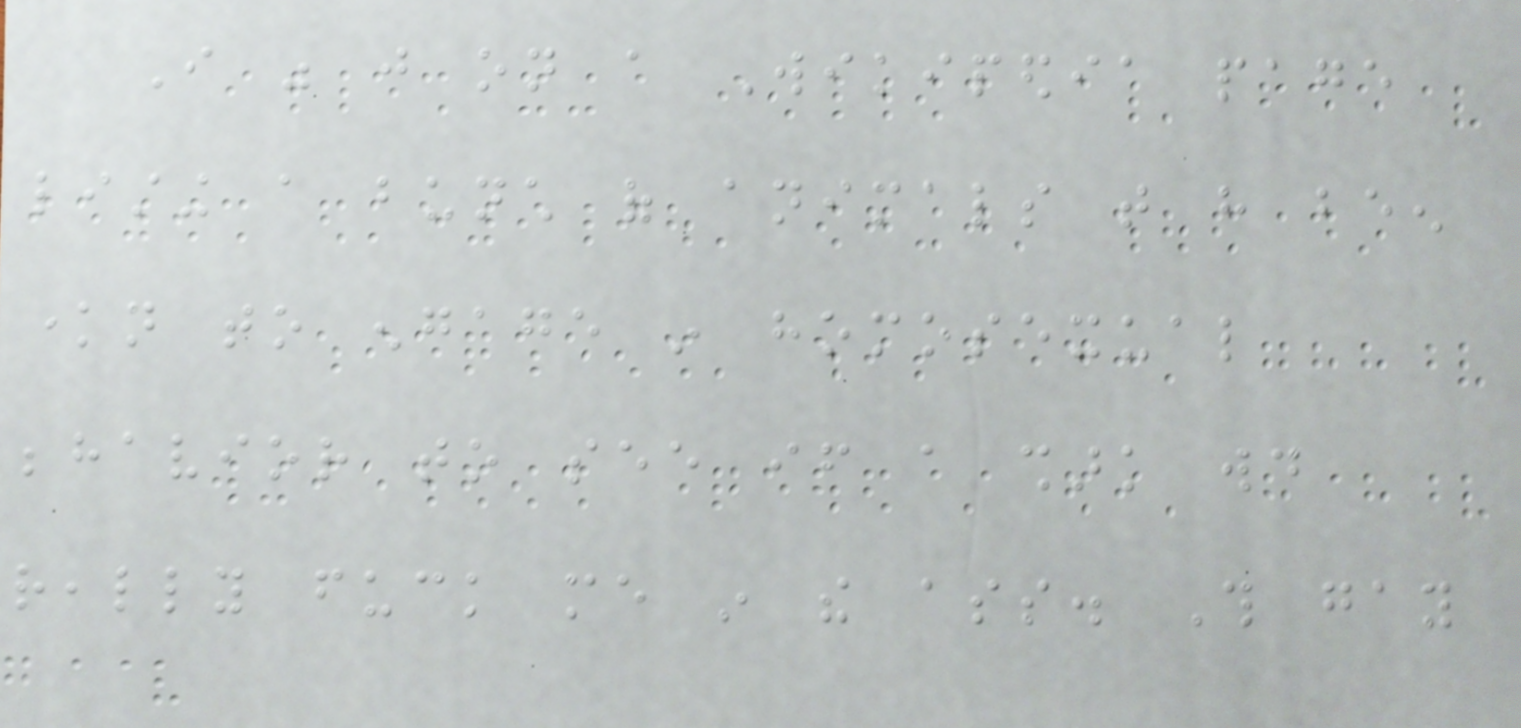I was just on a Wikipedia page
listing a bunch of animals that have been
known to engage in homosexual
behavior to see if a shark would
really fuck me in the ass. This gay
